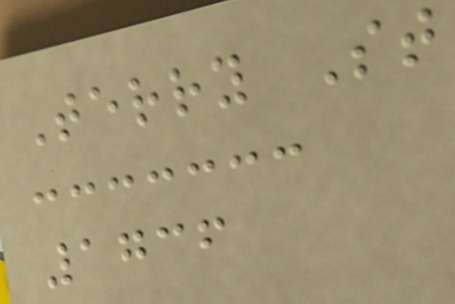Terry St
1736
